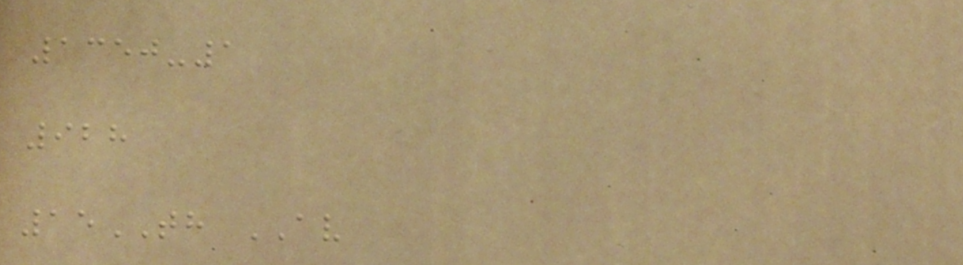1350-1
928
15TH AV
